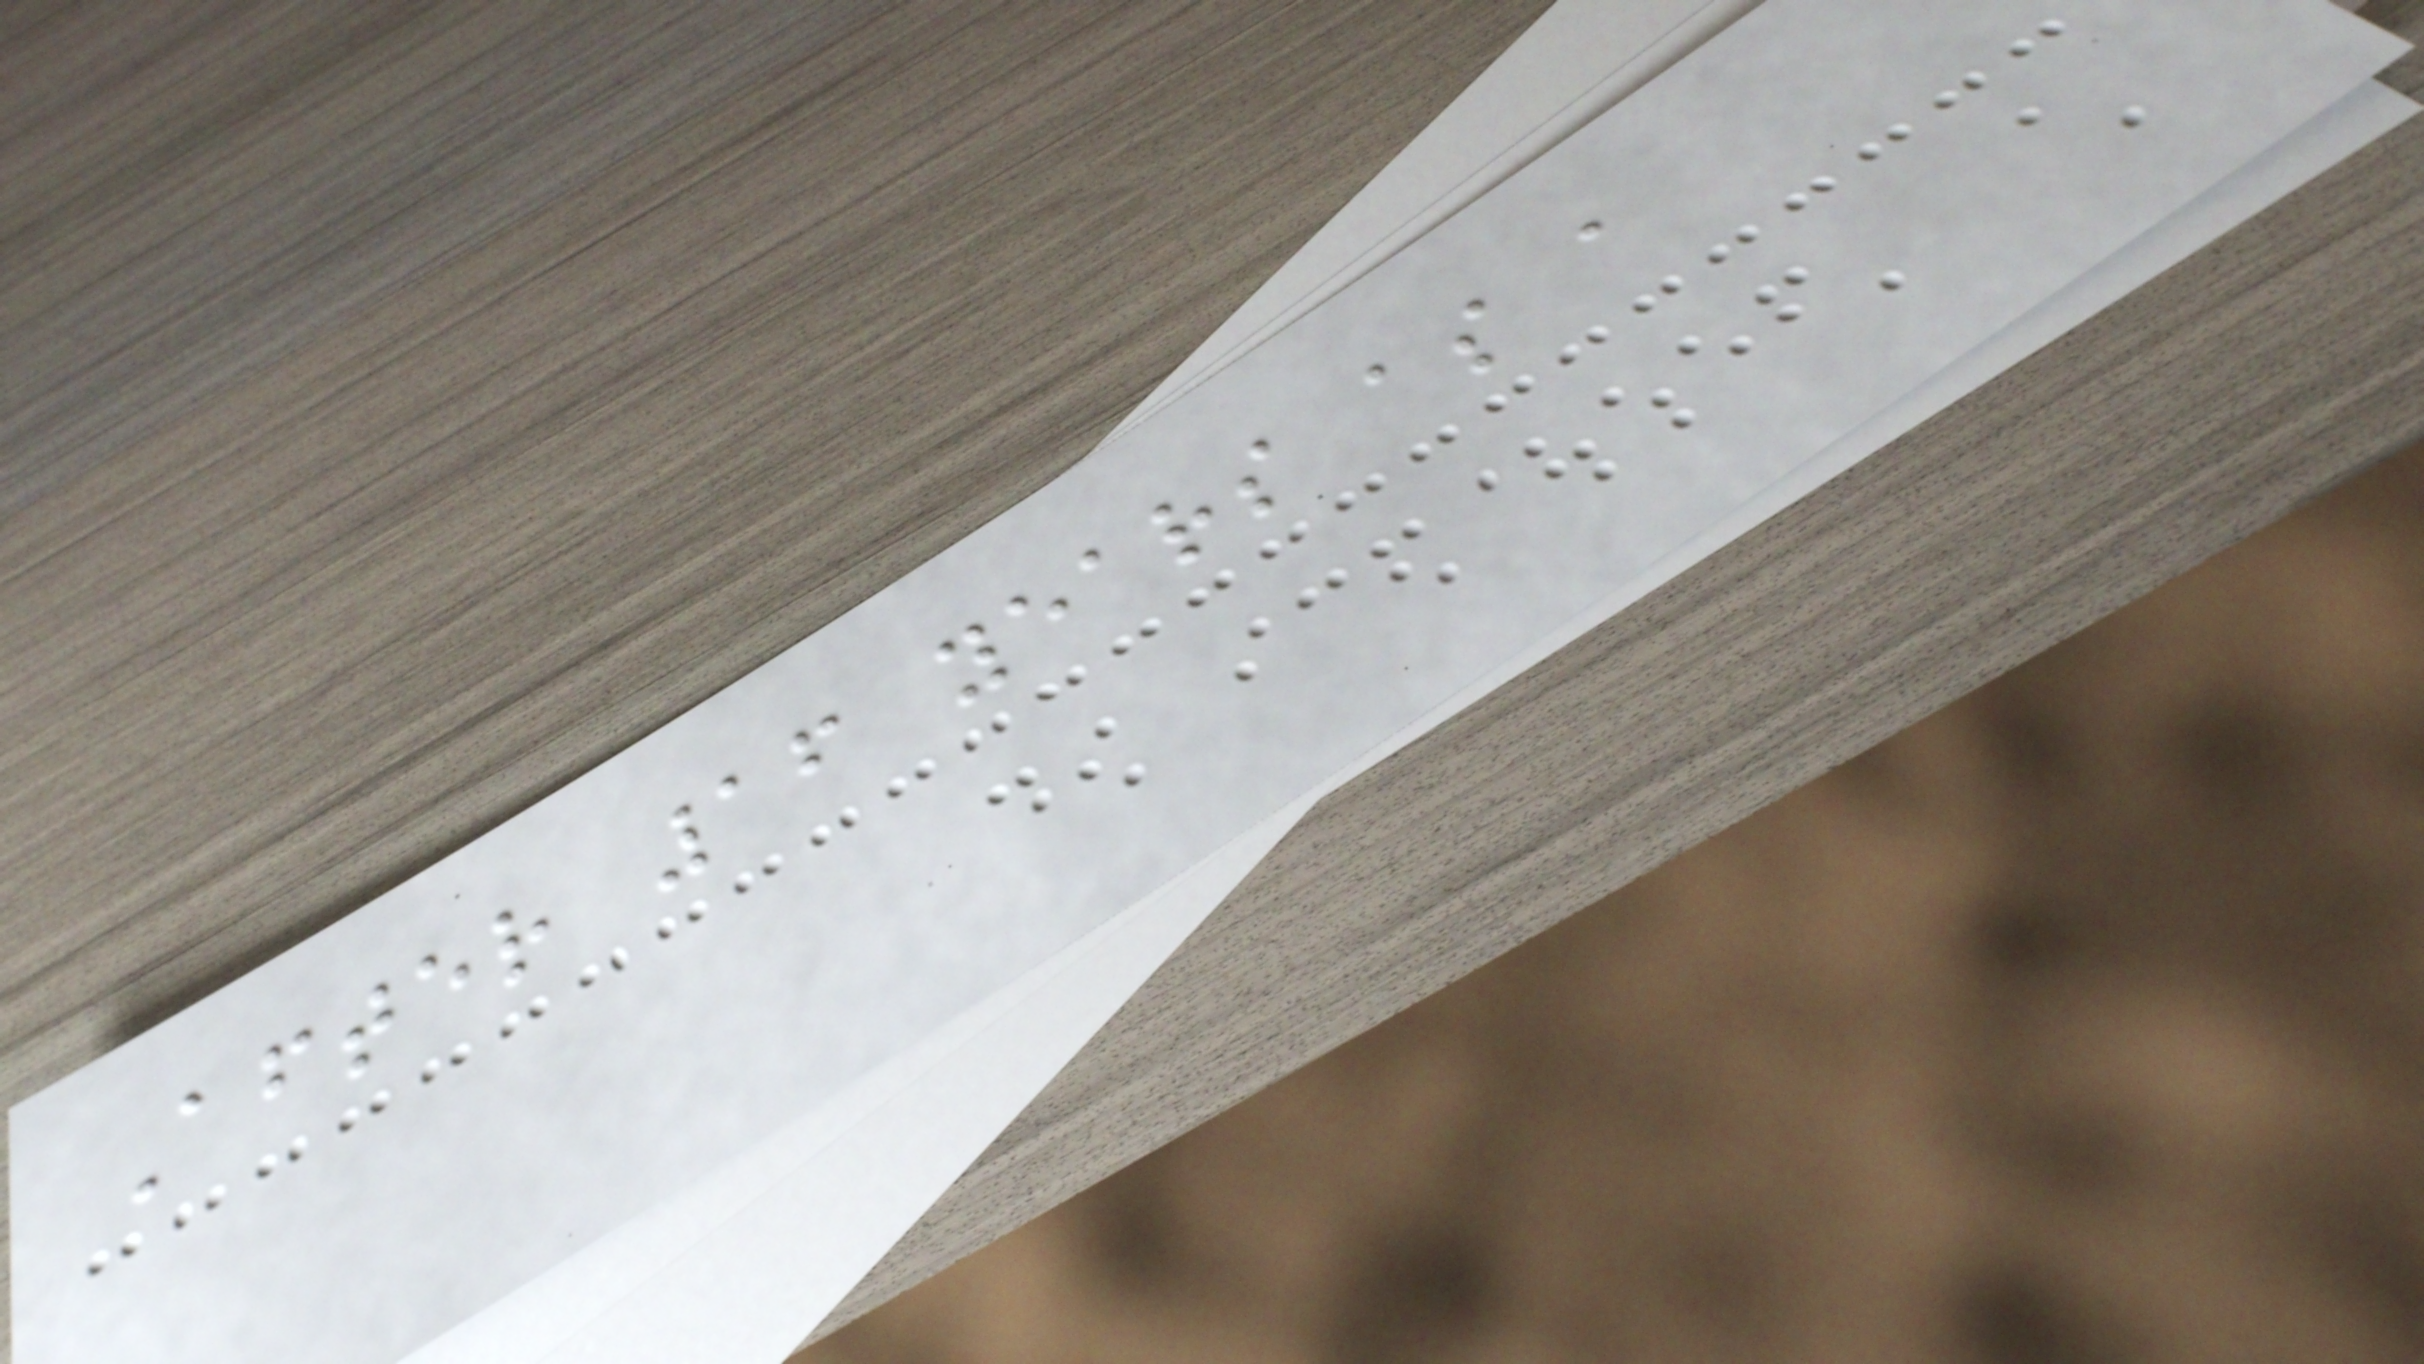After 16 years as a
